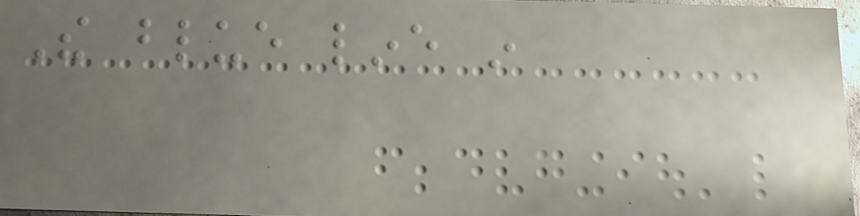The blue line in
